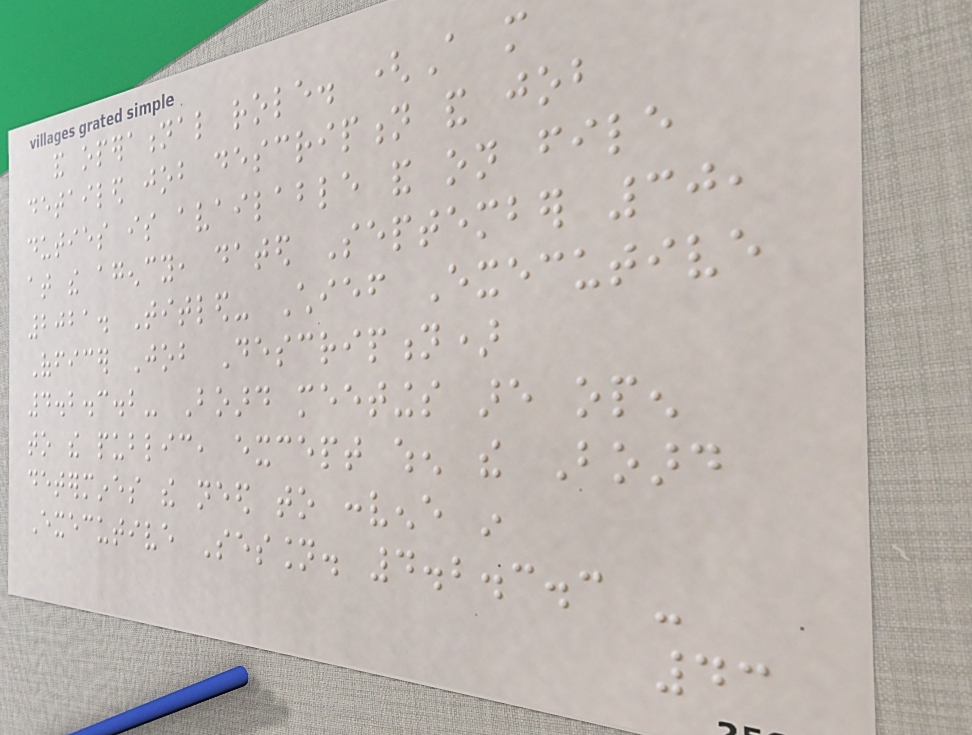and operational role. (A more
detailed job description and job
duties is available and on file
at the agency, dated September 30,
2021. Titled- Chief Executive
Officer Job Description)
4.2.3.2- Board meetings are open
to the public, except when the Board
determines the need to convene in
Executive Session. 4.2.3.3 -
43
